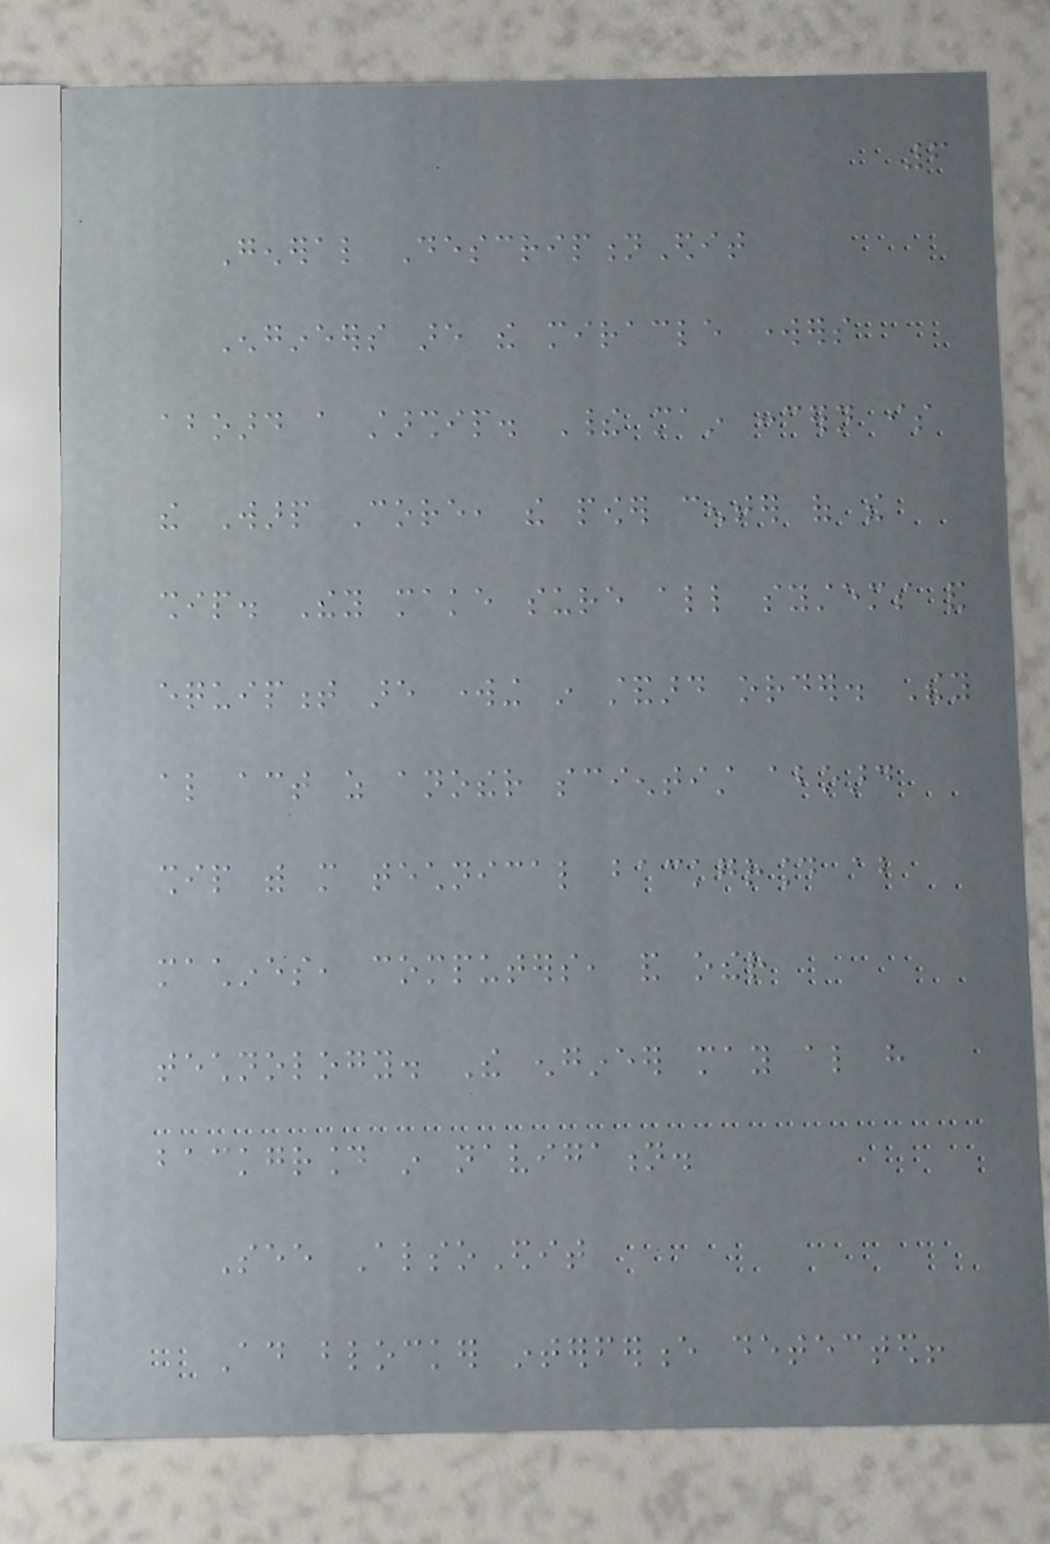6
General DescriptionEdit
Engineers are the miracle workers
aboard a starship. Their main concern is
the Warp Core, the power center of the
ship. They make sure all systems and
equipment are working in standard order. They
also act as another scientist aboard
ship with more technical background about
machines, computers, and other
technology. The engineer may also have
background in navigation.
See AlsoEdit
Ad blocker interference detected!
